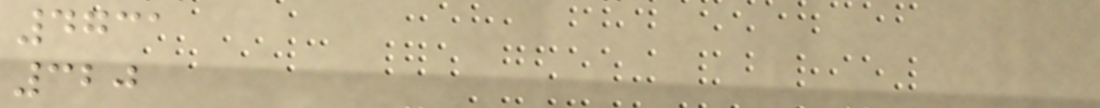4731
320
